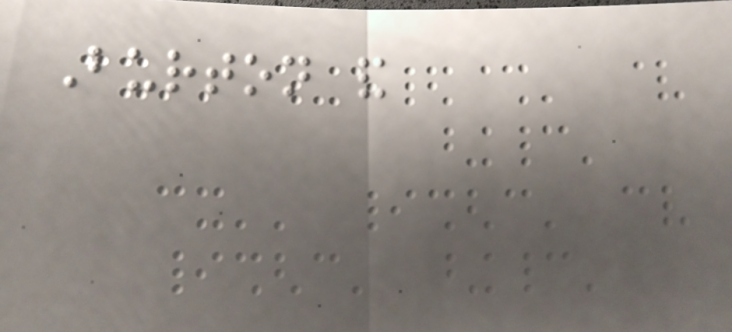Burton and
